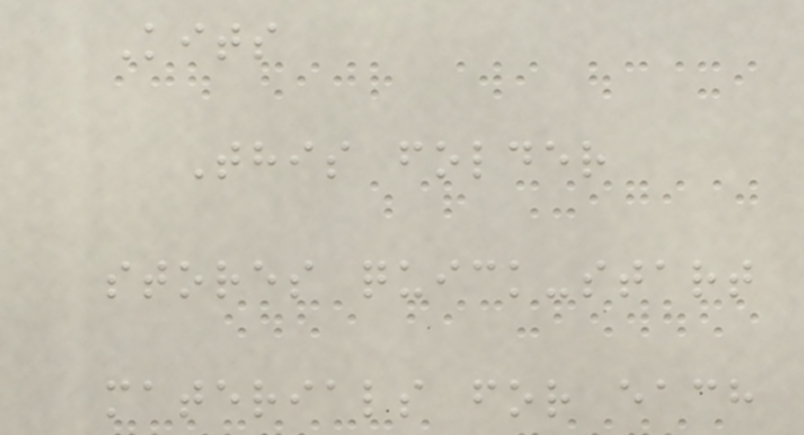Kits
This folder
stores quick-start
materials for each
